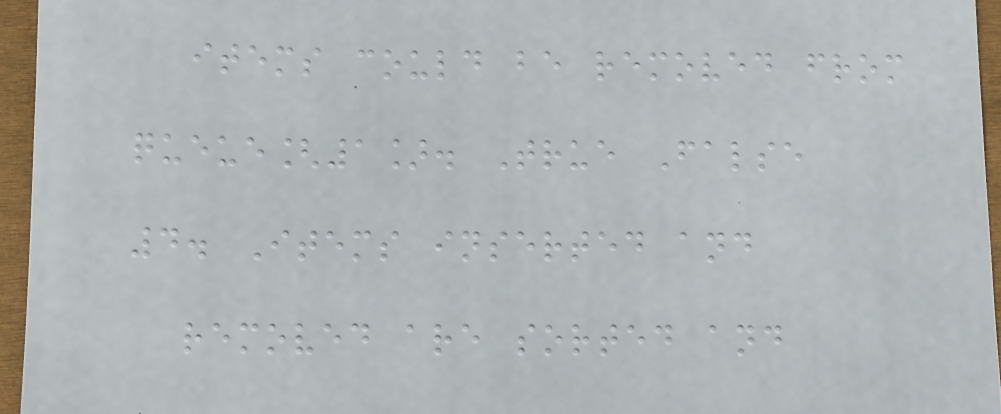items could be removed from
queue[1]. True False
4. Items inserted and
removed are sorted and
